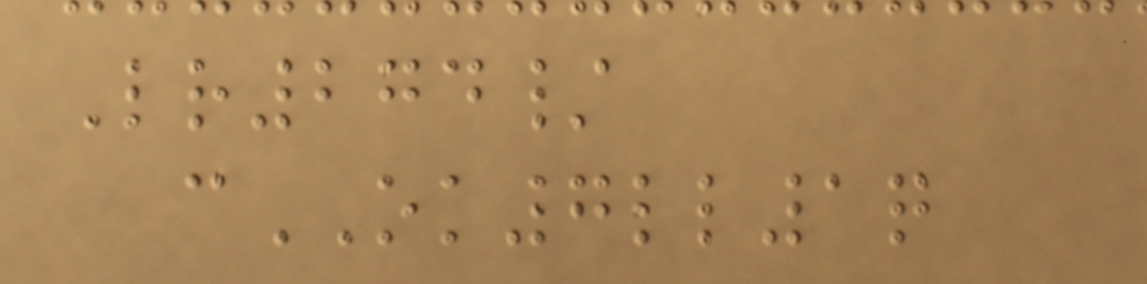Lr274/
cOK7ll1q
